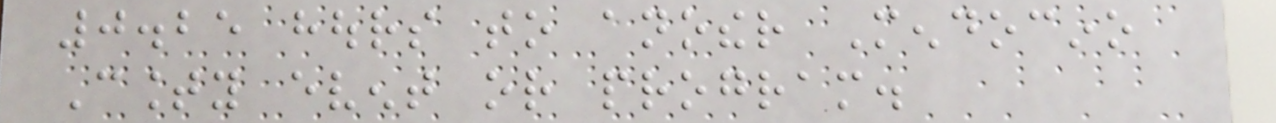0.25 hours to another Mendocino
County event or program.
